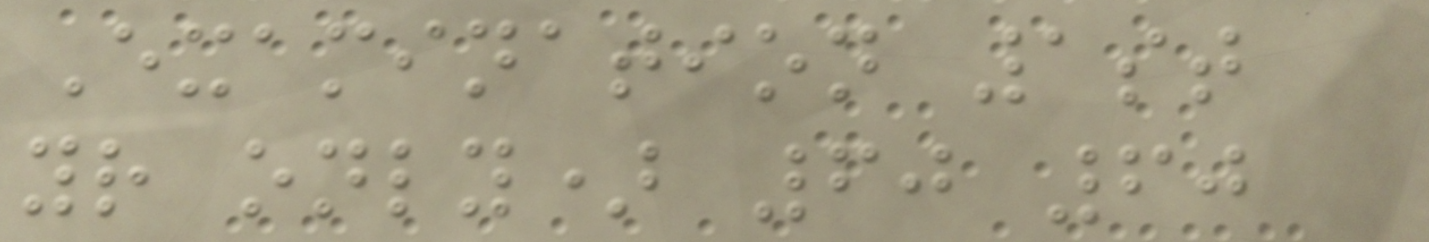Examination 1st
yr only) 60 60
